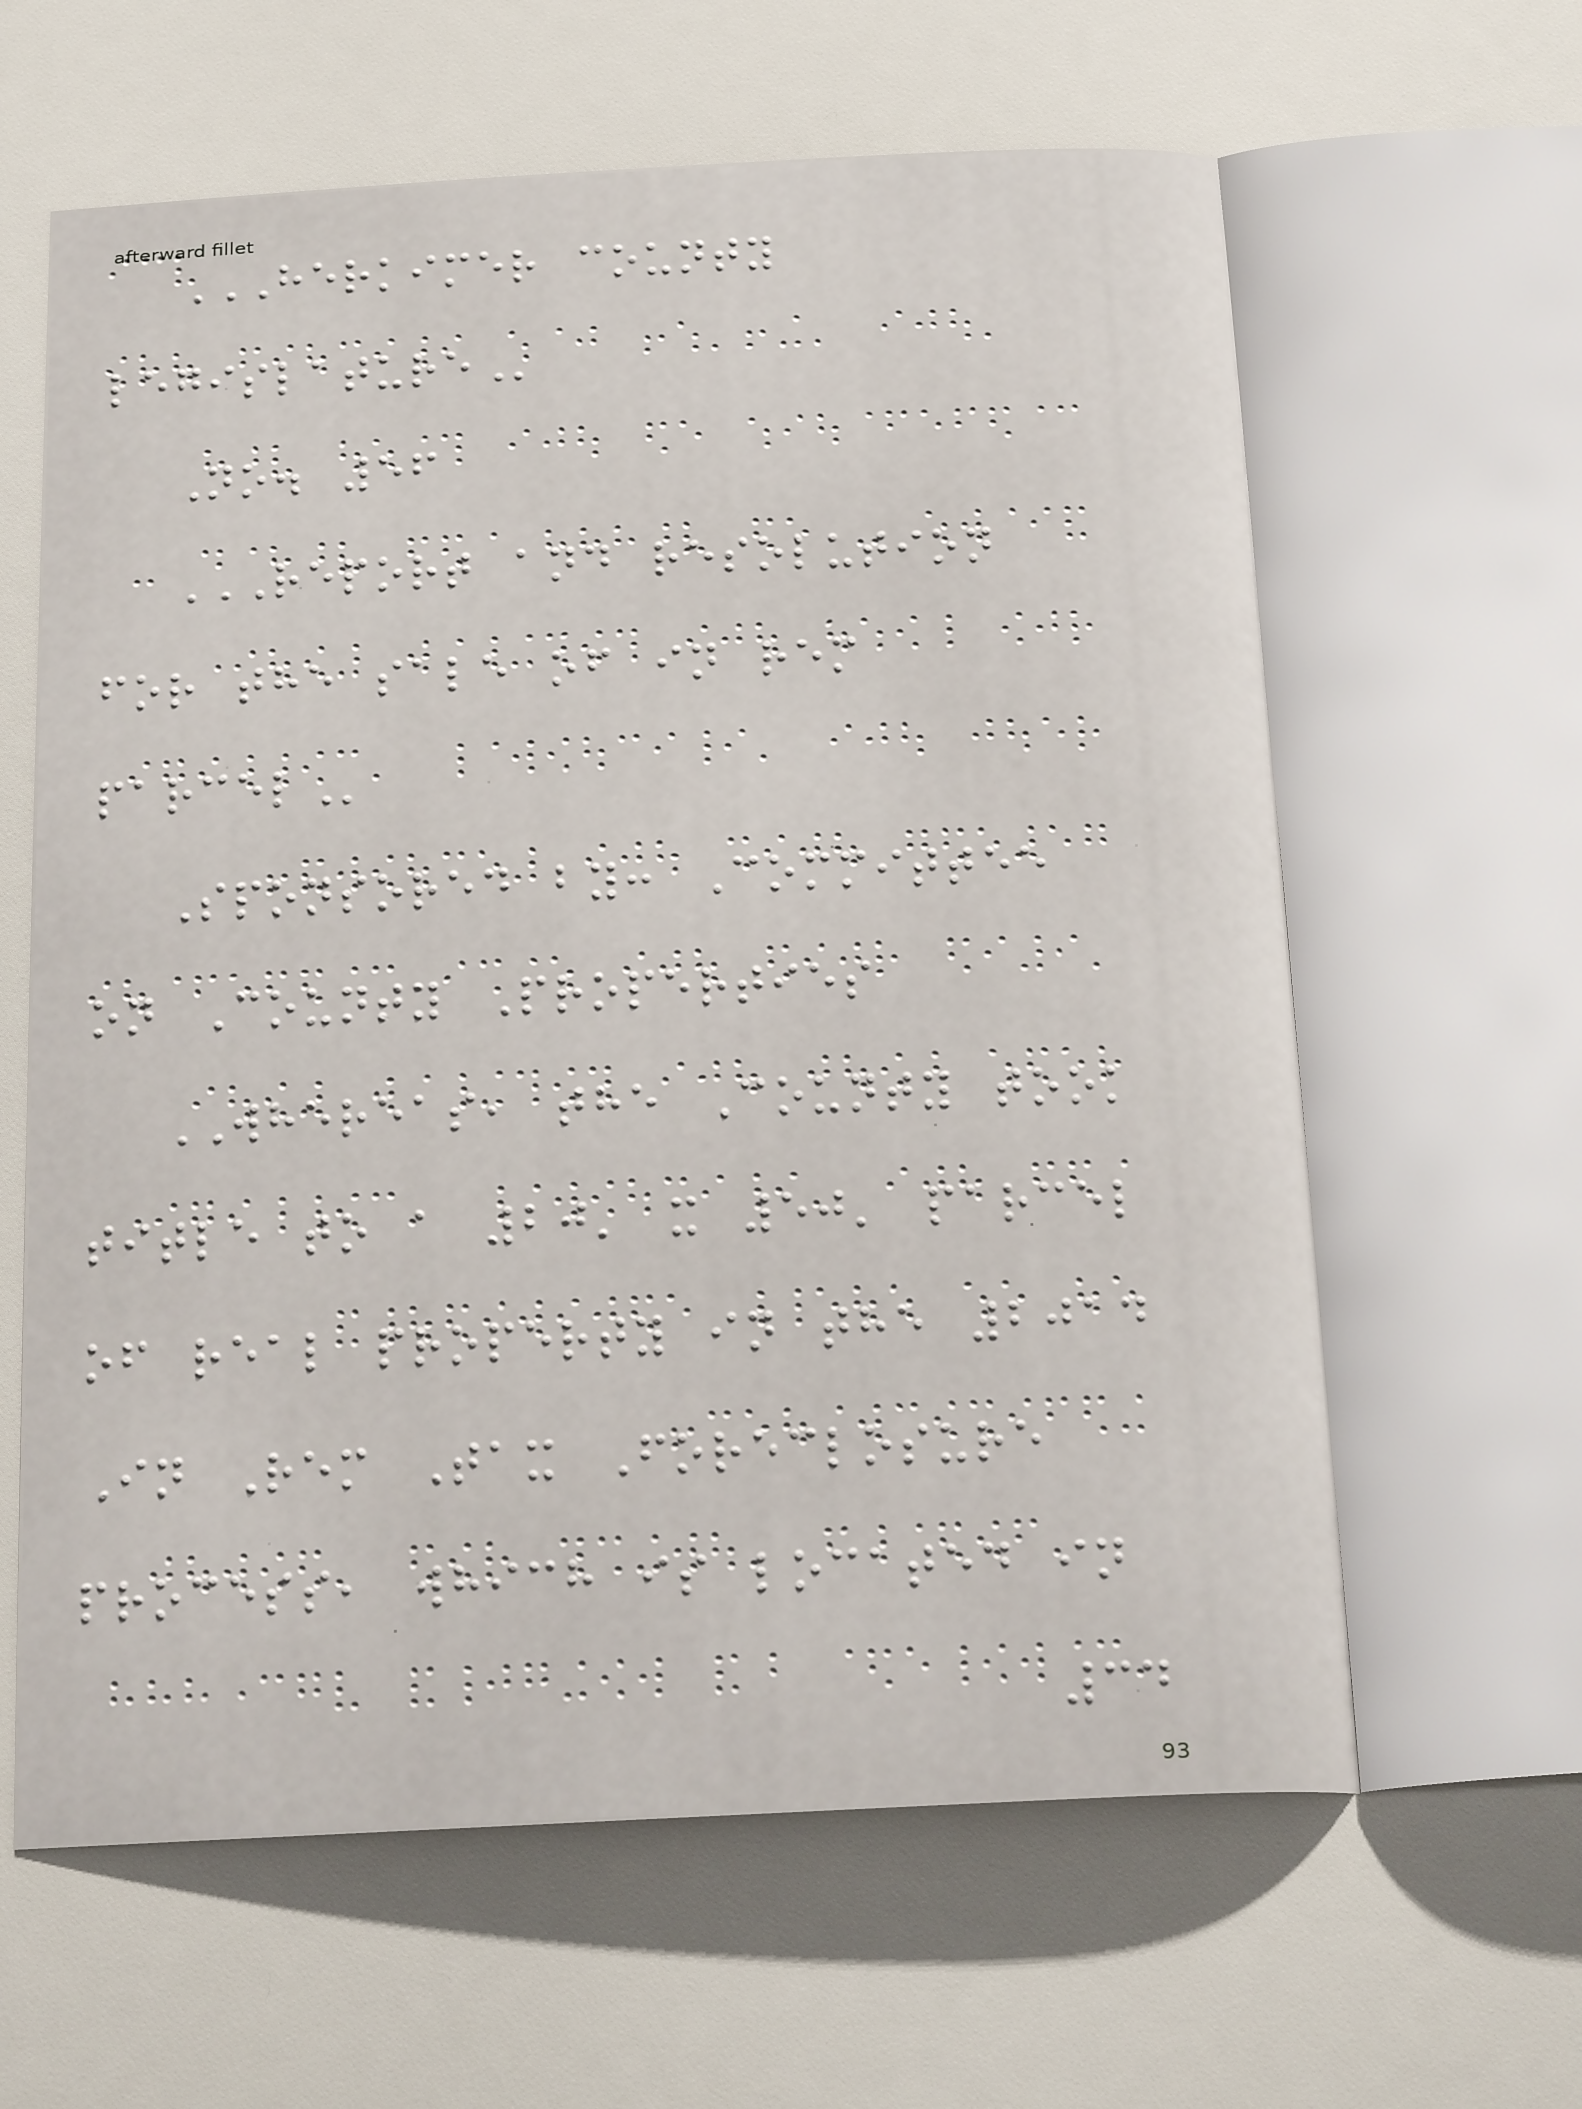HERKIMER COUNTY
LEGISLATURE
No. 56
REPORT AND RESOLUTION
FOR THE SALE OF IN REM
PARCEL
Sponsored by: Committee
on County Properties
WHEREAS, the County took
title to a 20' x 50' parcel
of real property in the 2014
In Rem Tax Foreclosure
process, which is located in
34
